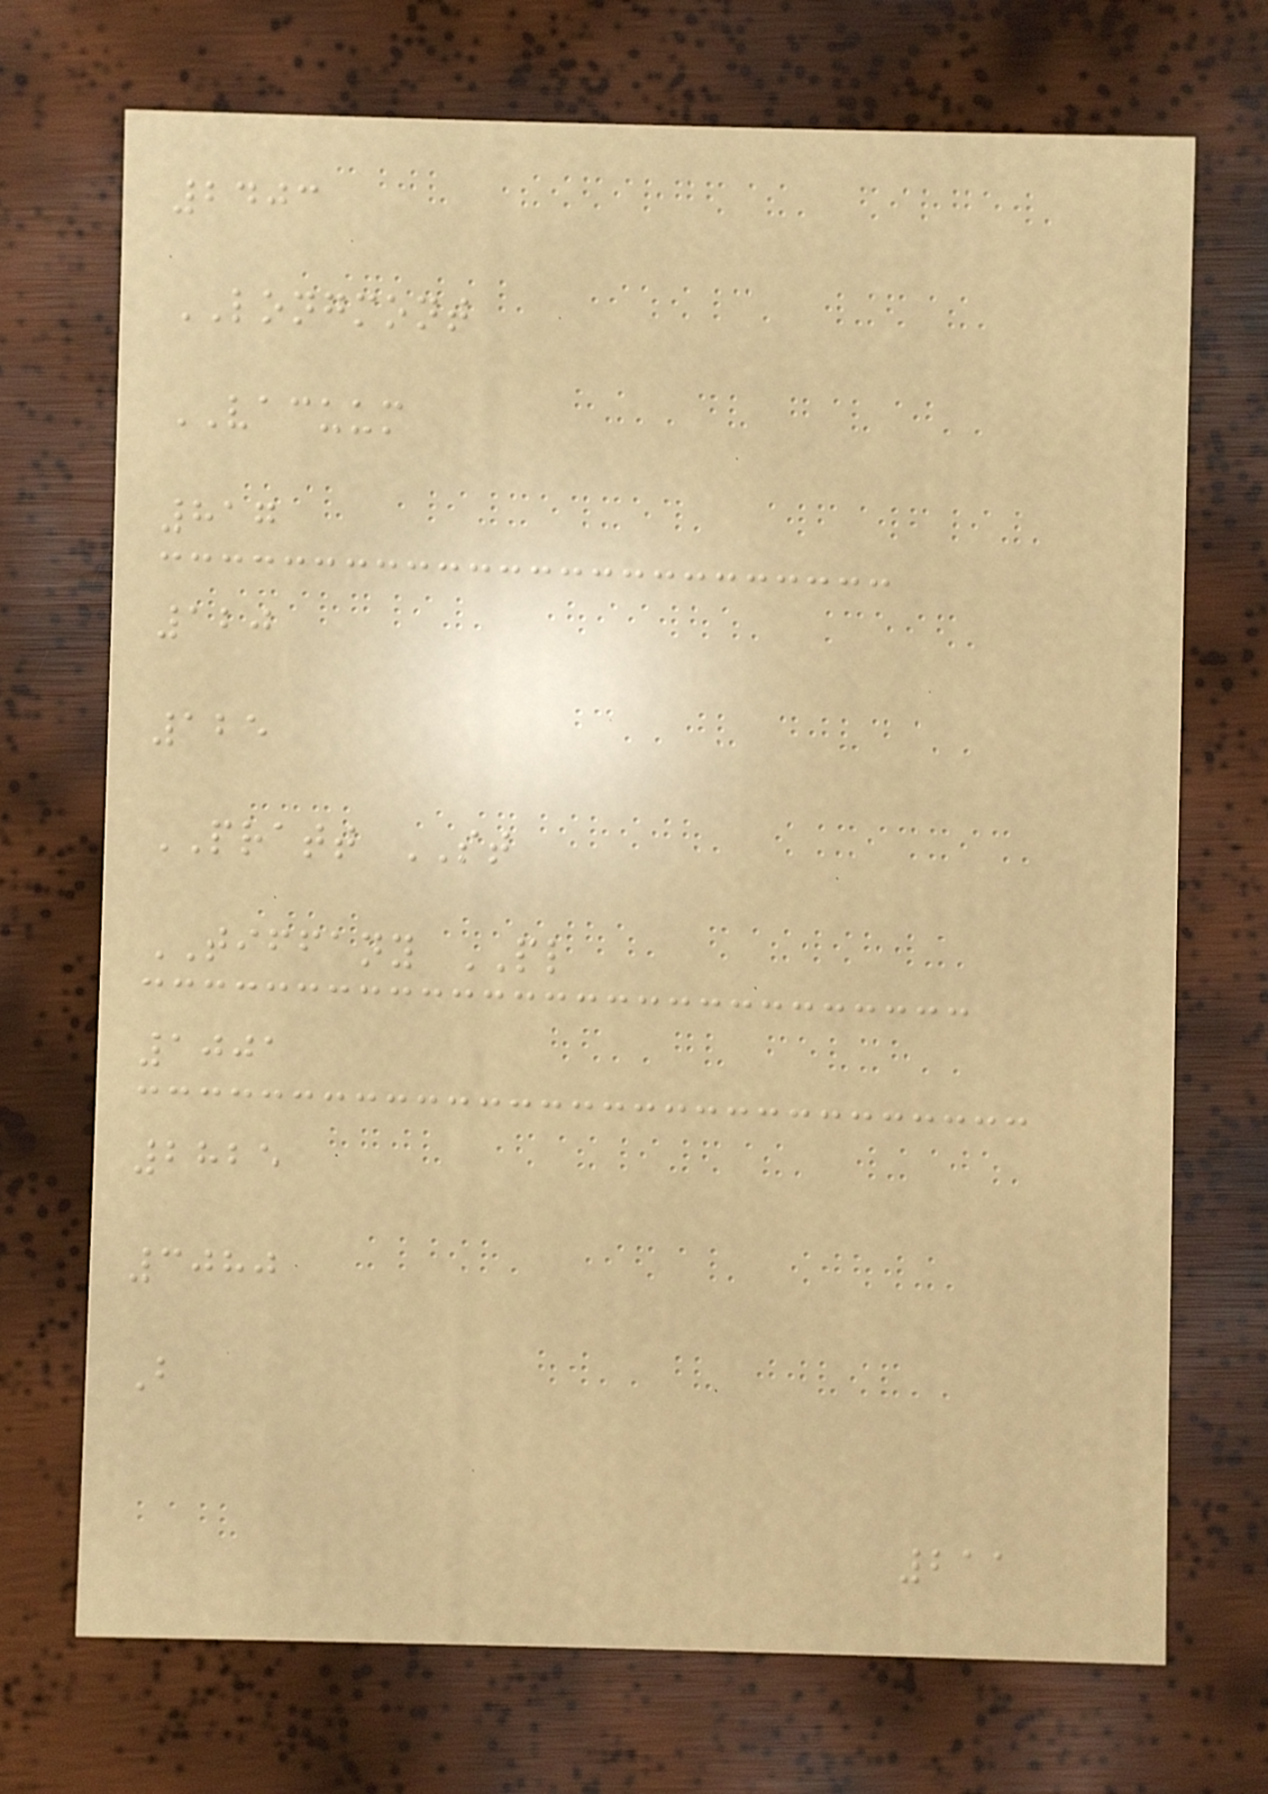2403
LONGMONT
VACUUM
817
120
125
PRATT ST
TIFFANY PL
1001
2825
3080
B
211
